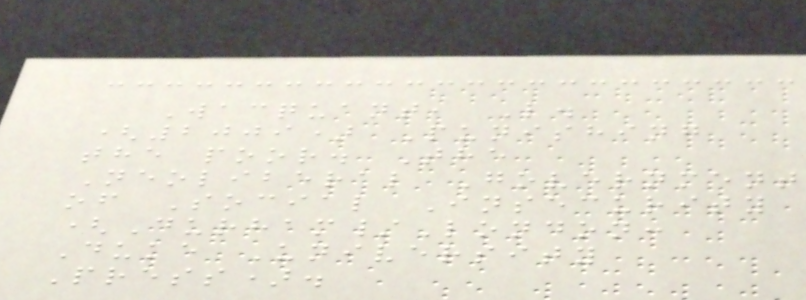Wacquant, L.
(2009) Punishing
the poor. The
Neoliberal Government
of Social Insecurity
(Durham/London:
Duke University
Press).
